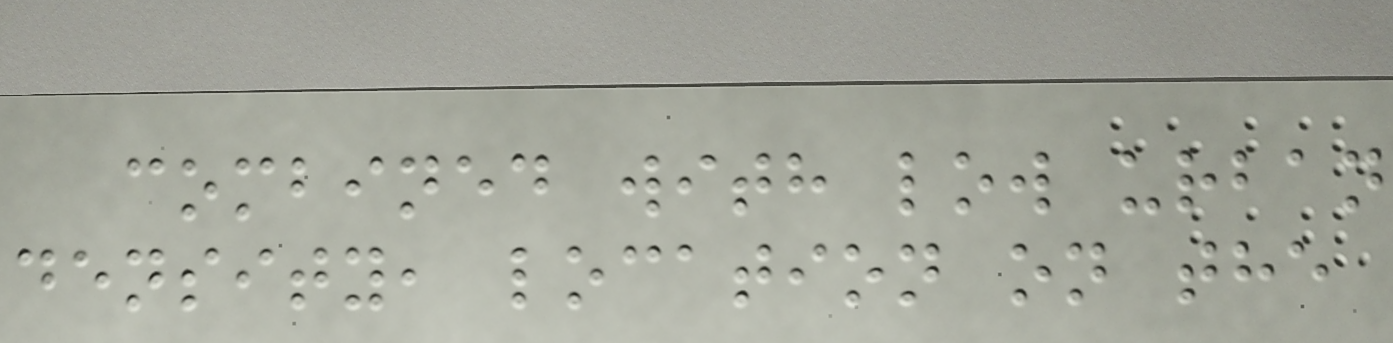combined with low urban
density, location on the
